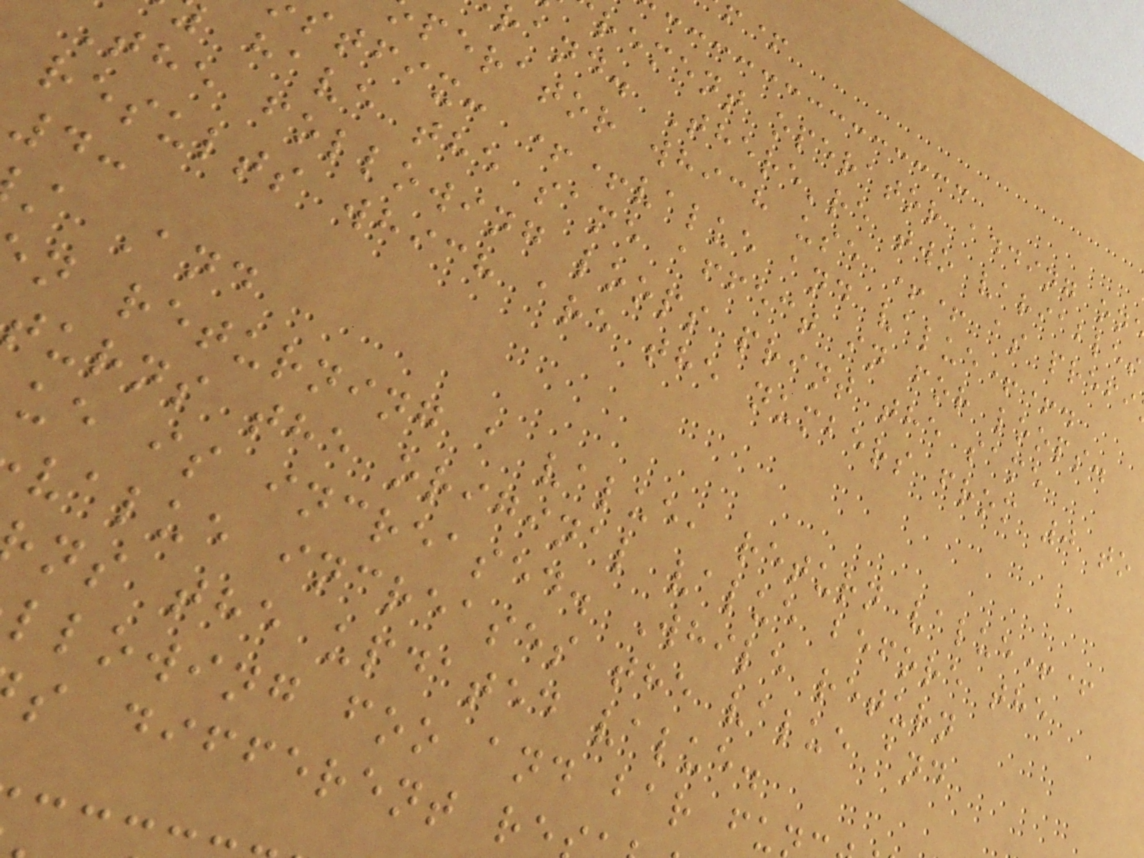rement operator adding on
rand. There're two variables
perator which use ++ as prefi
stfix: ++value and value++.
have the same affect in for loops.
The following loops print the same
results which are the numbers from 0 to
4:
And
n returning a value, return value++
turns the original value before the
ue is increased. While return
value increases the value and
ns the updated value.
llowing foo and bar fu
s different re
